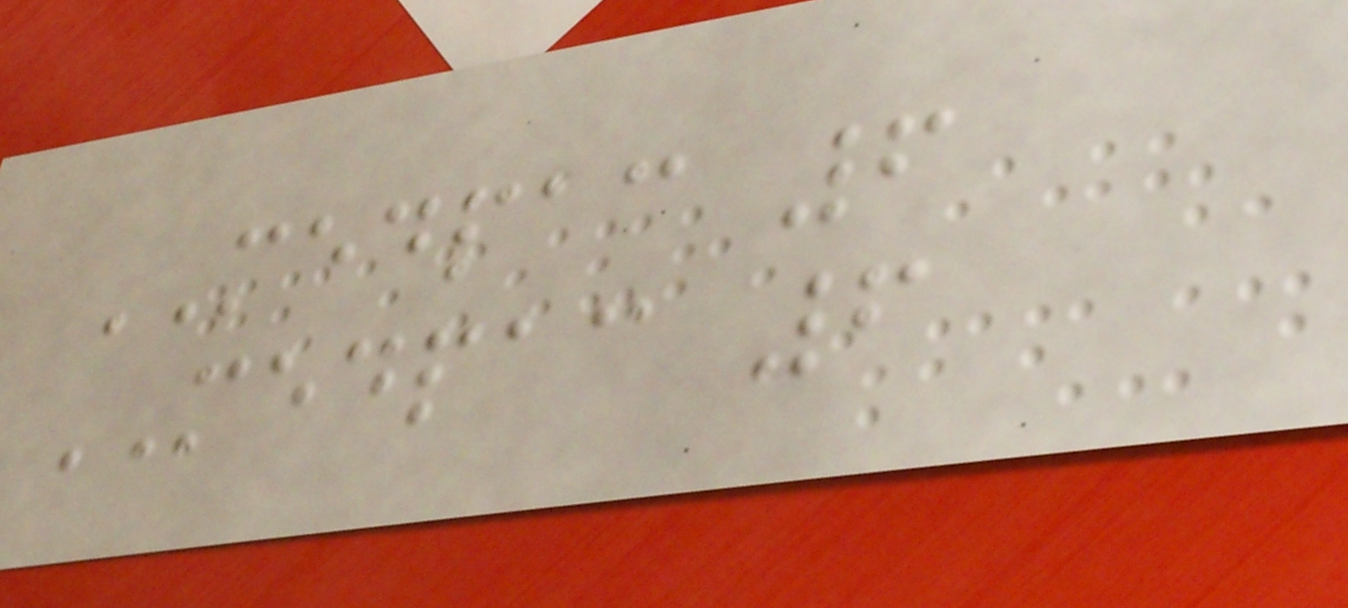MEDPAC 6
MEDPAC 6
